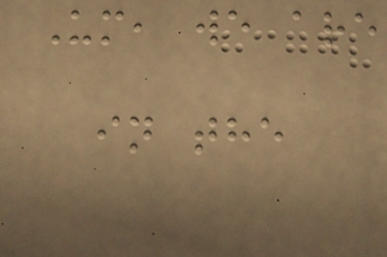Um, we are
in the
